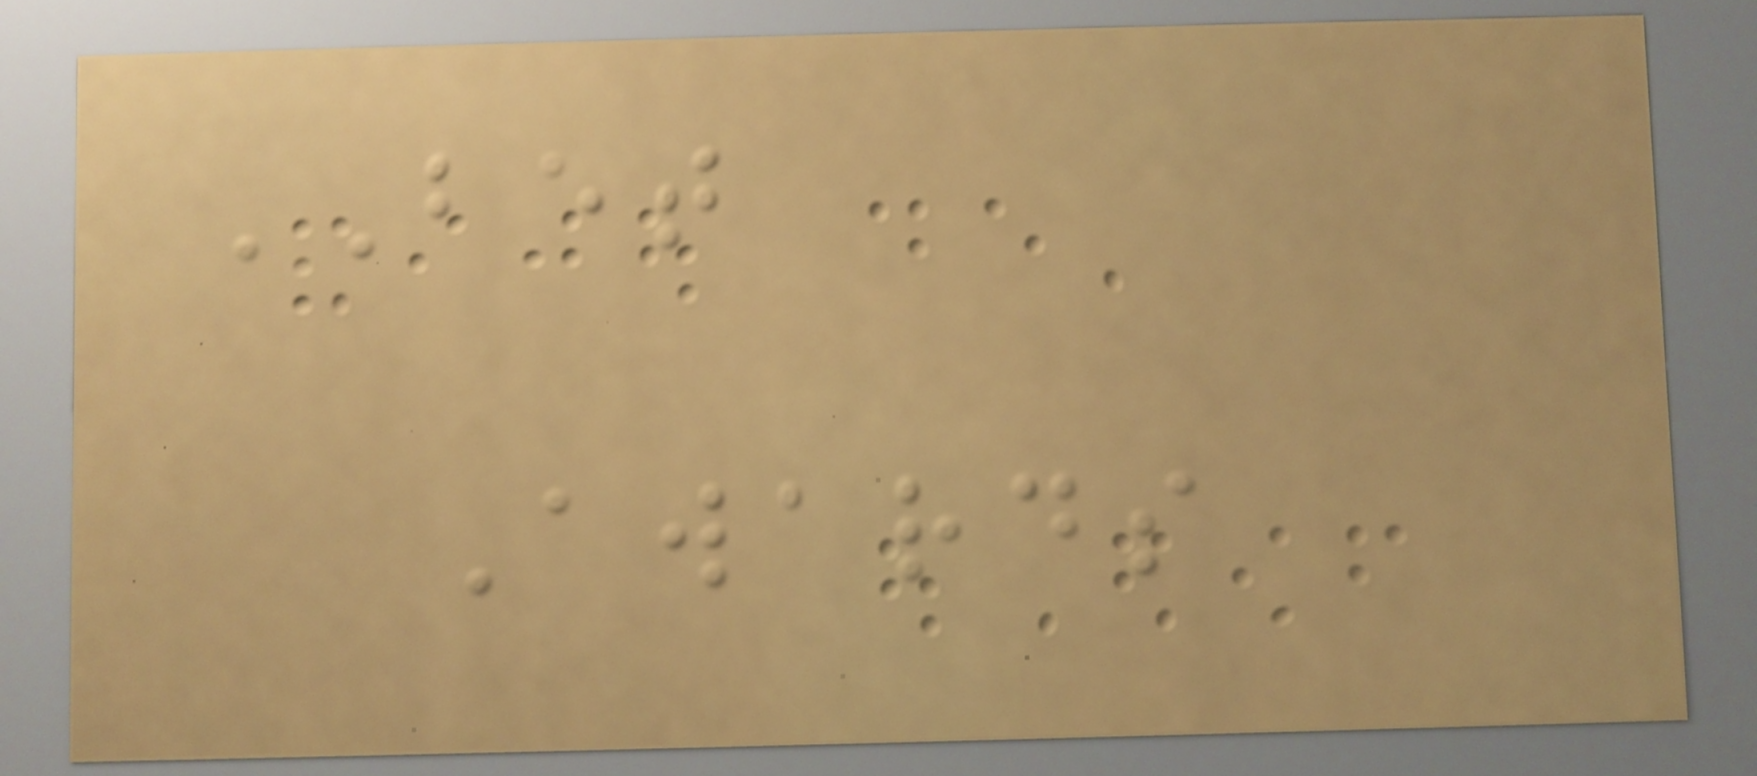BET
Awards
